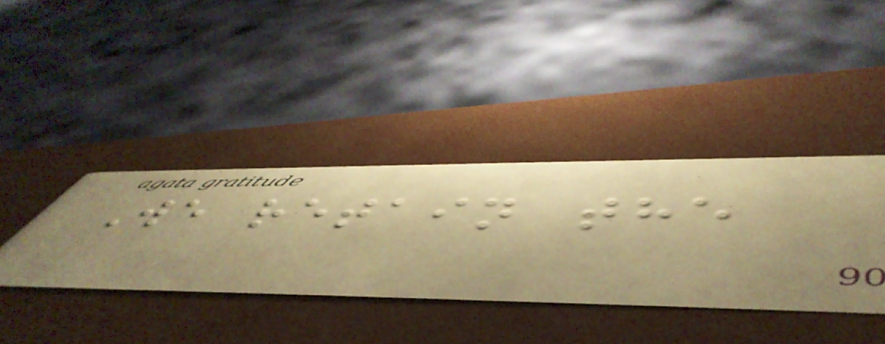We retain the
